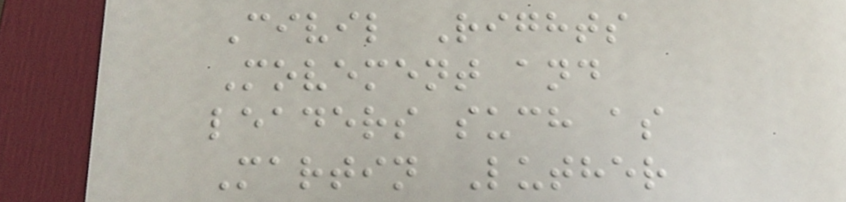Civil Rights
Movement and
leaders such as
Martin Luther
